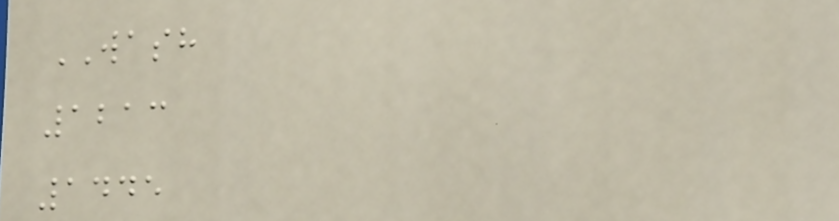WASH
1213
1445
